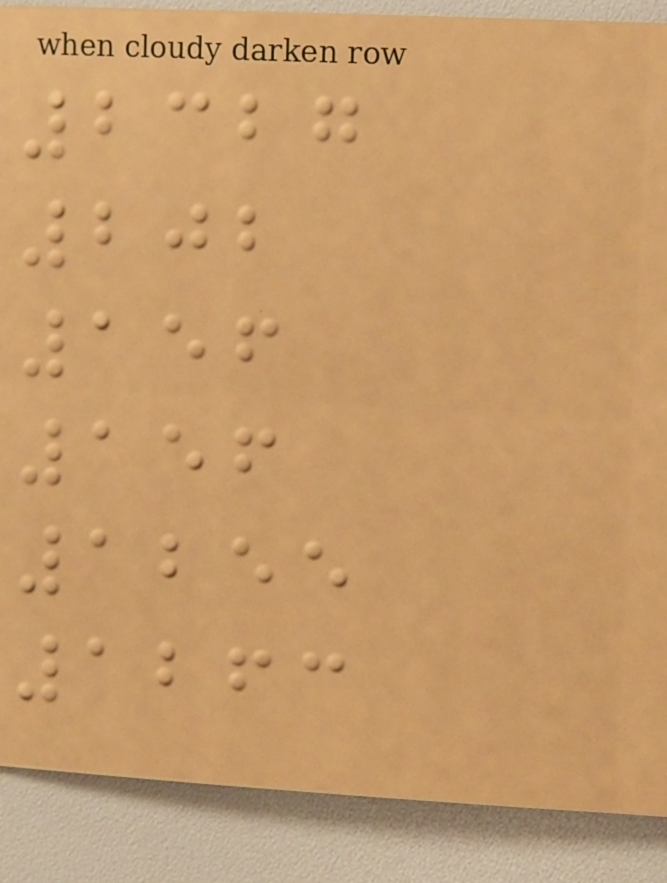2327
202
156
156
1255
1263
